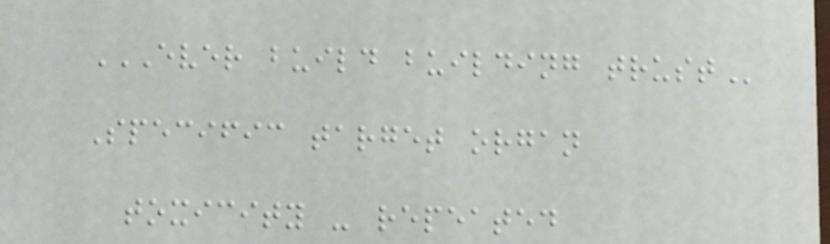EVER BUILD BUILDING TRUST
Specific target organ
toxicity - repeated
